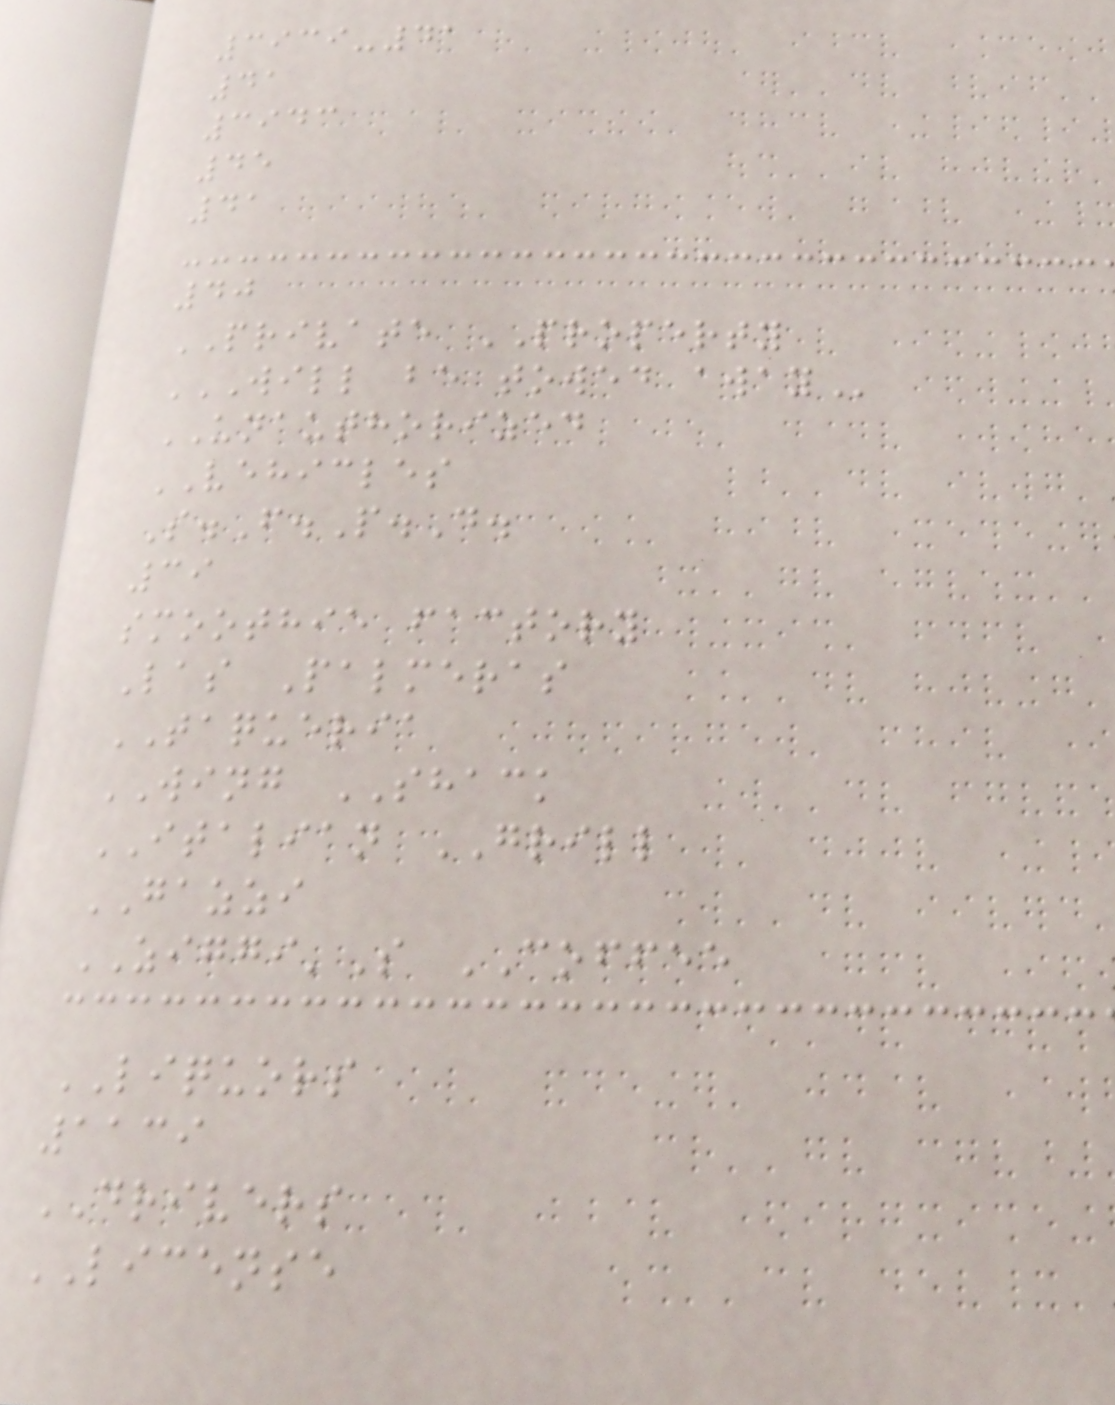3939-41
41
3943
45
41
40
PRIVATE PROPERTY
WILL BE TOWED AWAY
UNAUTHORIZED
VEHICLES
S.F.P.D.
39
smoothie factory
Las Palmeras
TAQUERIA
WING SHACK
ITALIAN GRILL
GAZZI
ZIGGI'S COFFEE
LIQUORS
1139
DRIVERS
LICENSE
